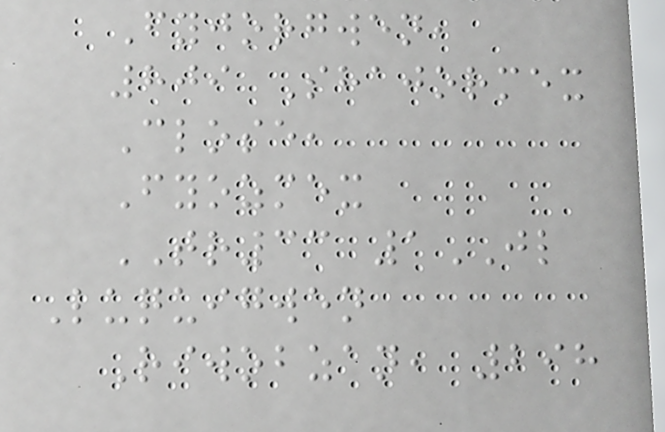Fyjorgwen,
809 Shajormex
Close,
Fyozmex
TR33 1JL
Luquigwen
Riwobzan, 298
